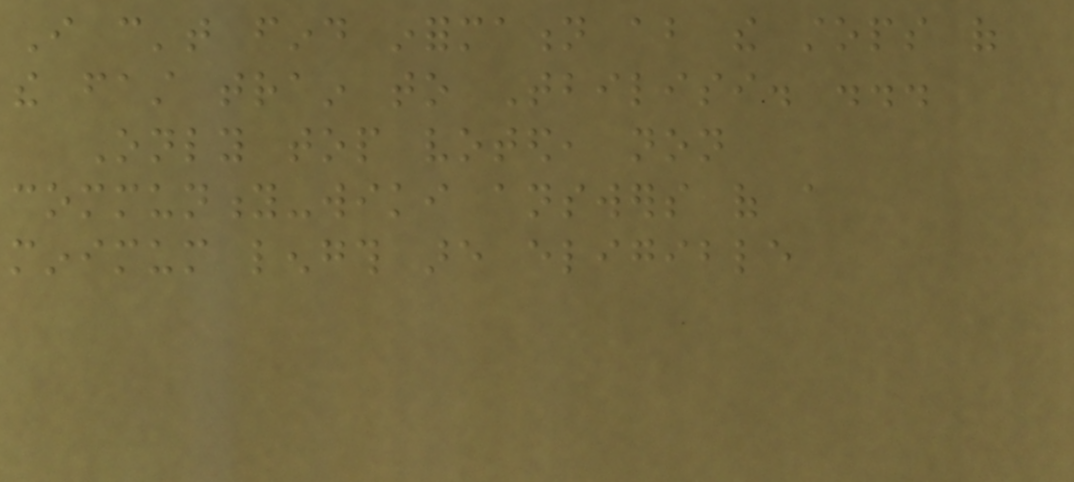I can't find information about the stops of
the fast train to Tbilisi. ...
Only top voted, non
community-wiki answers of a
minimum length are eligible
